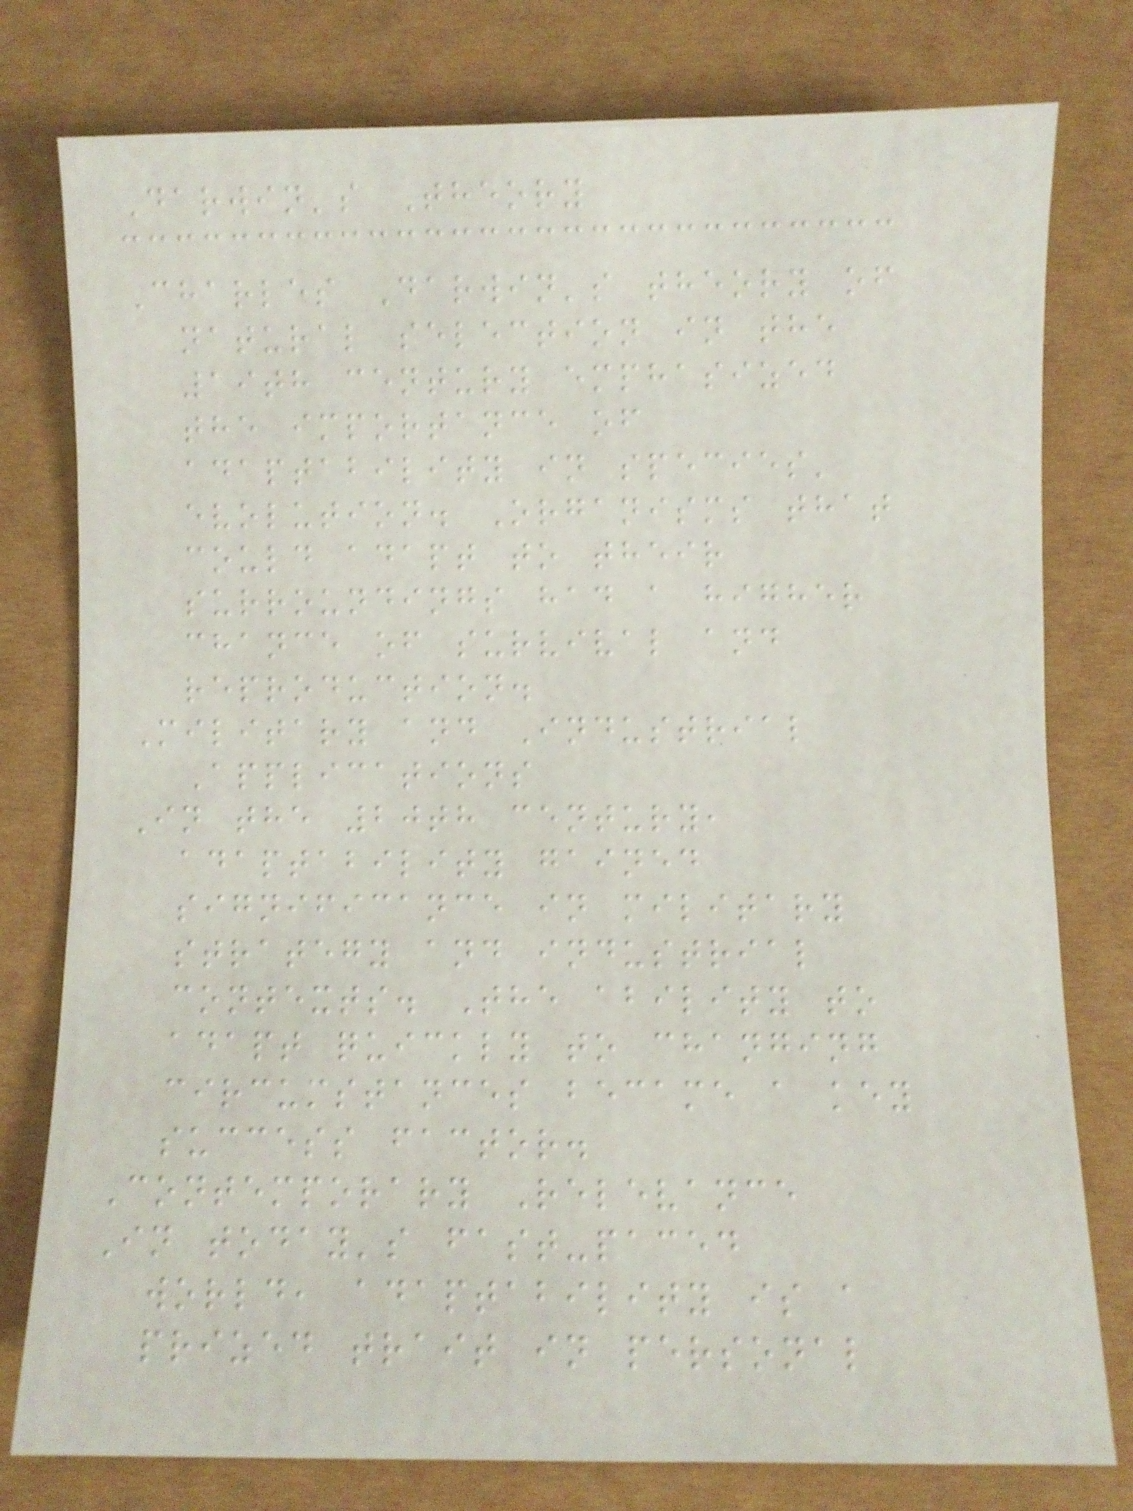Darwin's Theory
Charles Darwin's theory of
natural selection in the
19th century emphasized
the importance of
adaptability in species'
evolution. Organisms that
could adapt to their
surroundings had a higher
chance of survival and
reproduction.
Military and Industrial
Applications
In the 20th century,
adaptability gained
significance in military
strategy and industrial
contexts. The ability to
adapt quickly to changing
circumstances became a key
success factor.
Contemporary Relevance
In today's fast-paced
world, adaptability is a
prized trait in personal
